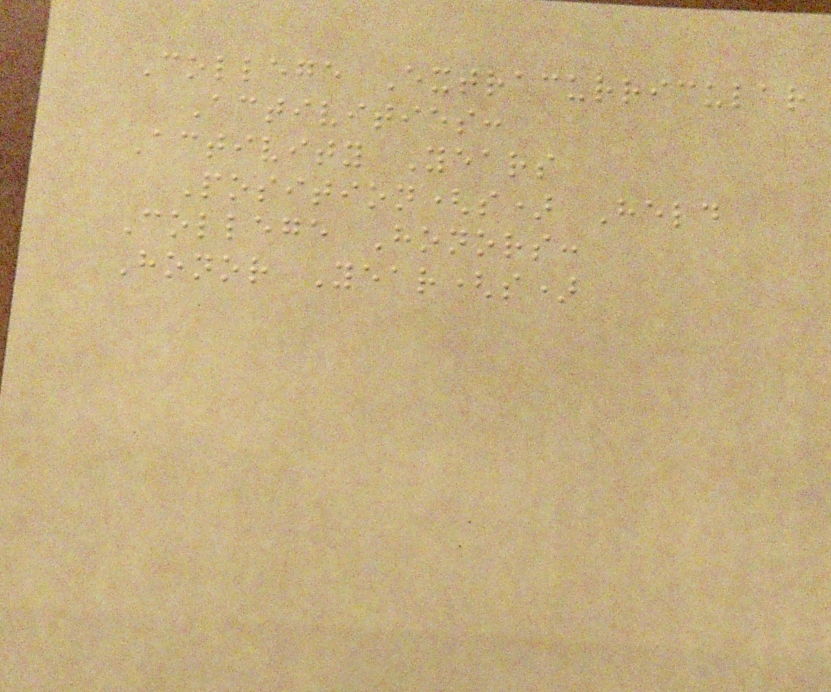College Extracurricular
Activities:
Activity Years
Position(s) Held
College Honors:
Honor Year(s)
